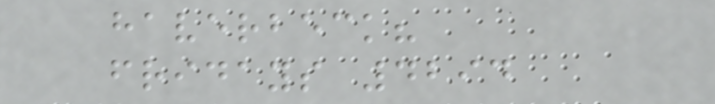haverbeck?
fridays 4294
